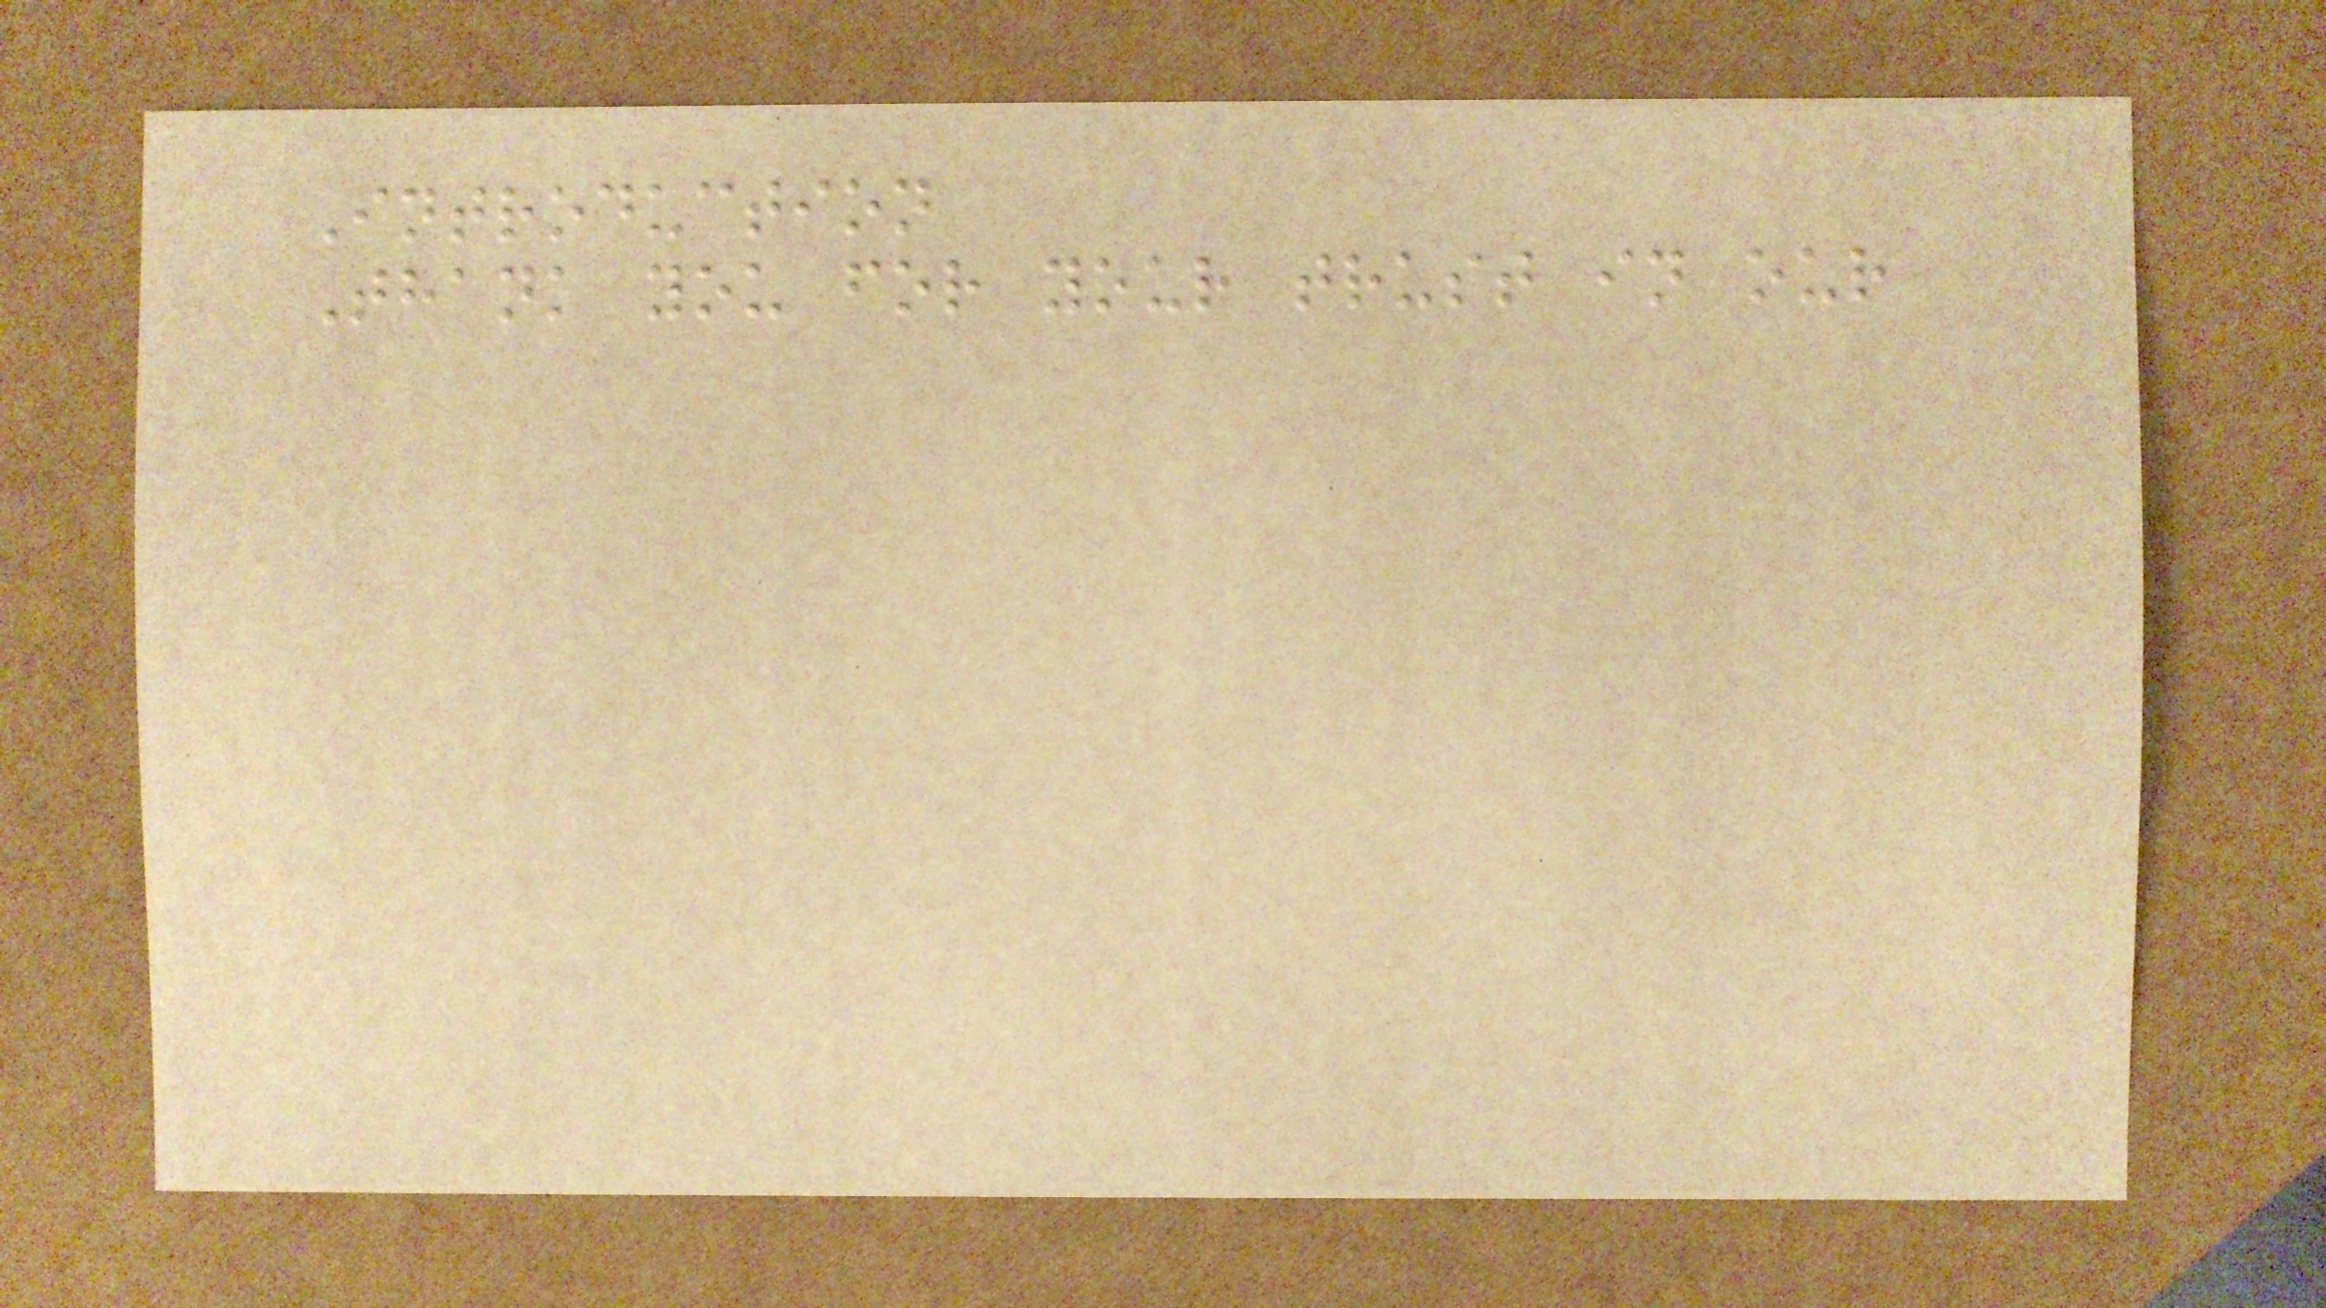Introduction
Thank you for your trust in our
